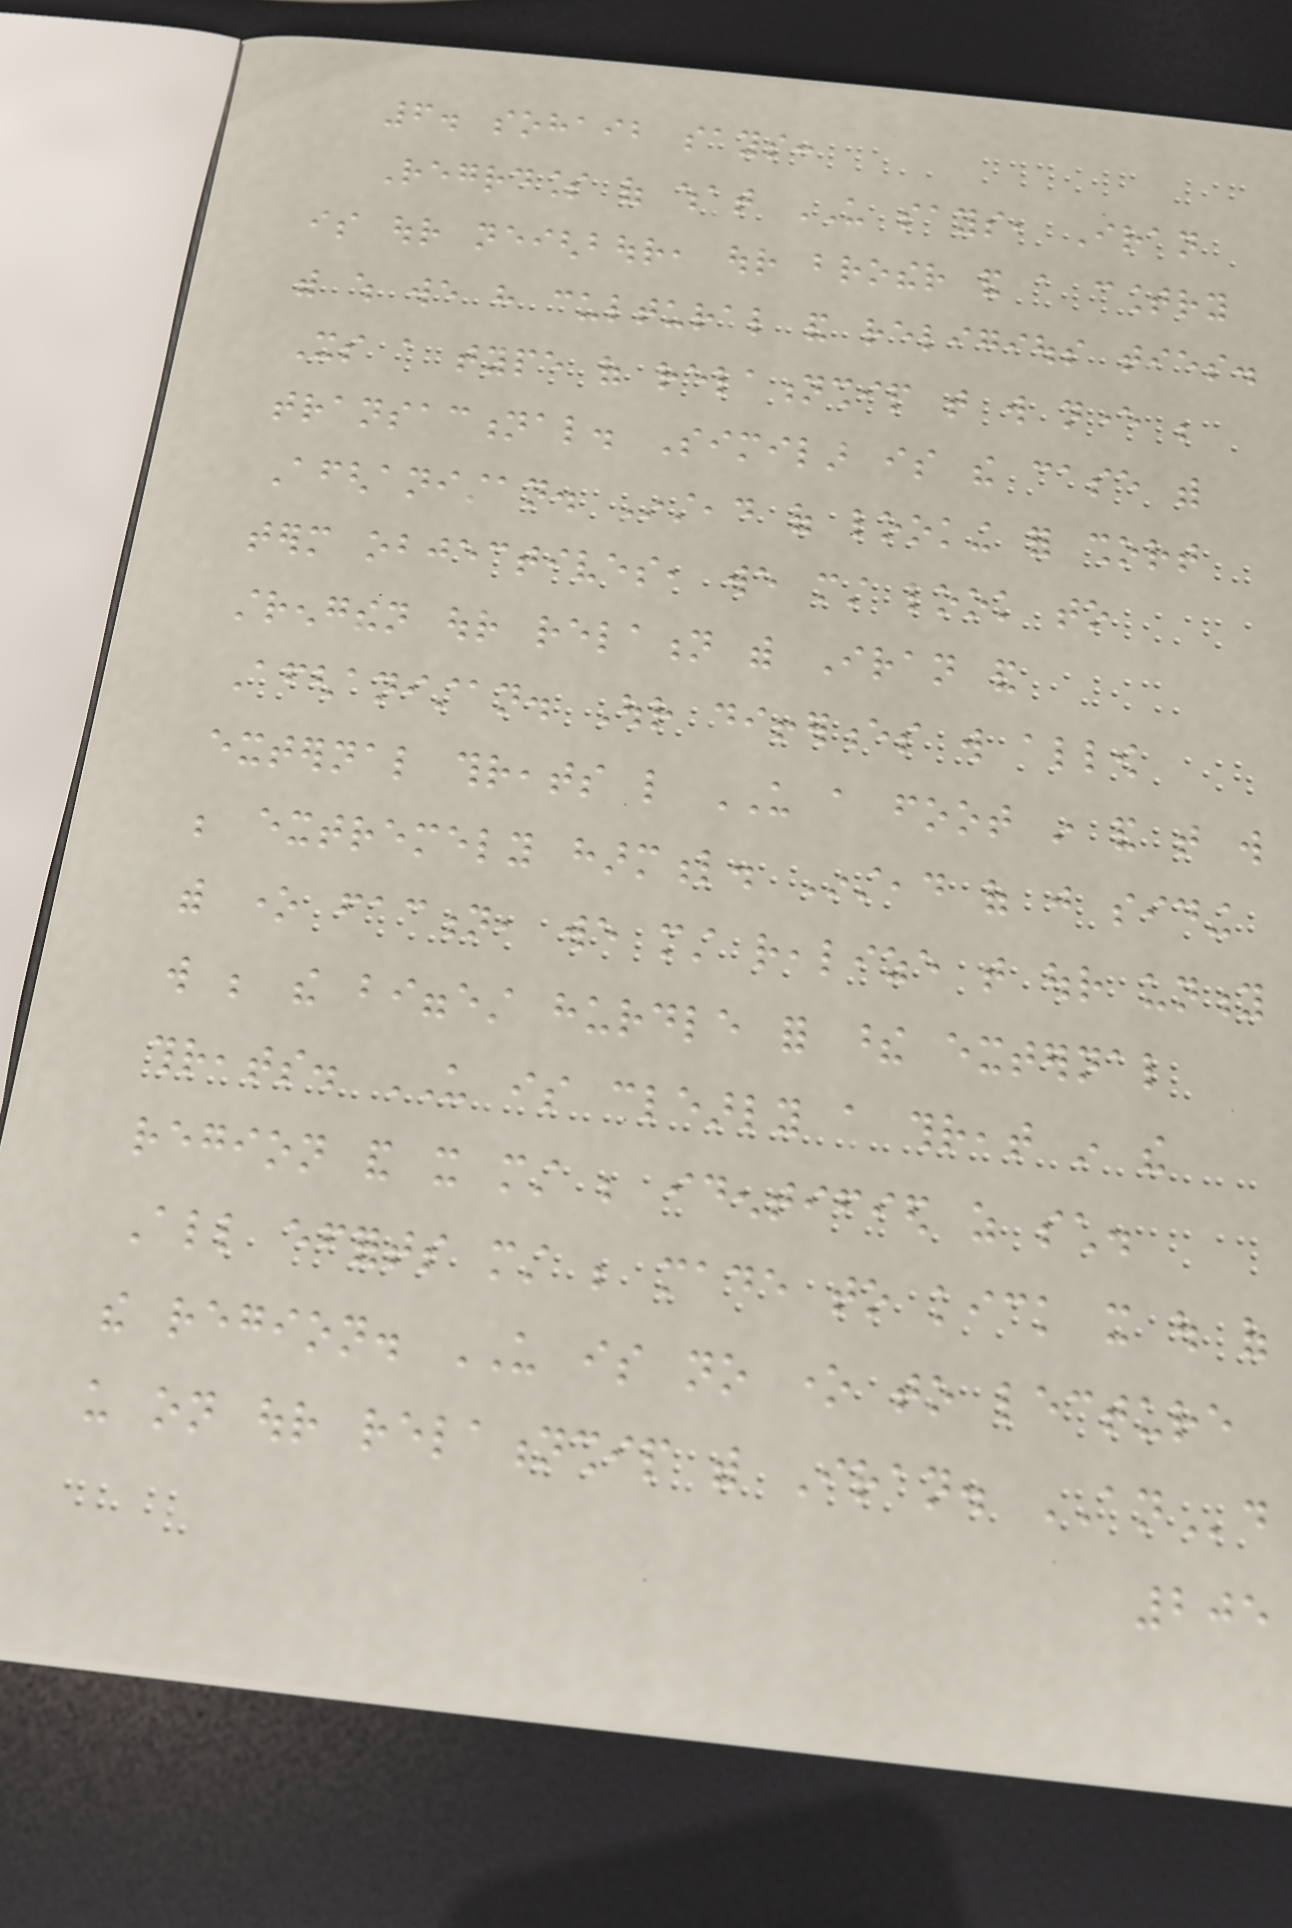6. sohaib says:
Regrdless of what US says, Iran
is our neighbour, our brother and a country
with which we have cultural and religious ties.
Its a type of relationship that will never be
transactional. Similar is the case with
Afghanistan. Instead of looking for short
term objectives, we must look to
strengthen our relation with Iran and
Afghanistan. Our differences will allow
external threats like US a foot in and that will
be extremely harmful. Instead of just siding
with one faction, we must realize that our unity
will be the biggest hurdle for these external
threats. US is clearly a threat in the
region and it must be identified as such.
All efforts must be made to kick it out of
the region. US is no one to lecture
us on our relationship with Iran. ANd
205
